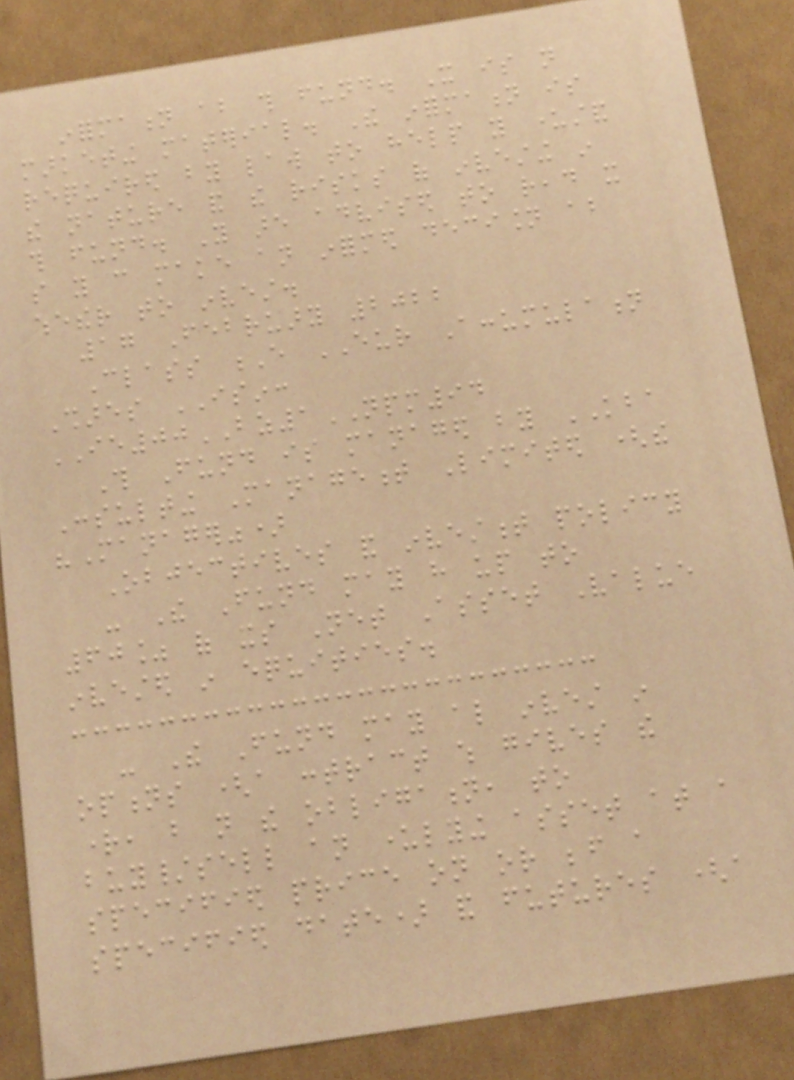information about this fund. It is not
marketing material. The information is
required by law to help you understand
the nature and the risks of investing in
this fund. You are advised to read it
so you can make an informed decision about
whether to invest.
17 February 2022
Class E EUR Accumulation
Shares ISIN:
IE00BZ1NPM94
This Fund is managed by KBA
Consulting Management Limited (the
"Manager")
Objectives and investment policy
- The Fund may have up to
60% of its Net Asset Value
invested in equities.
- The Fund may also invest in
options (a contract which gives the
right, but not the obligation, to
buy/sell an underlying asset at a
specified price on or before a
specified date) and futures (a
